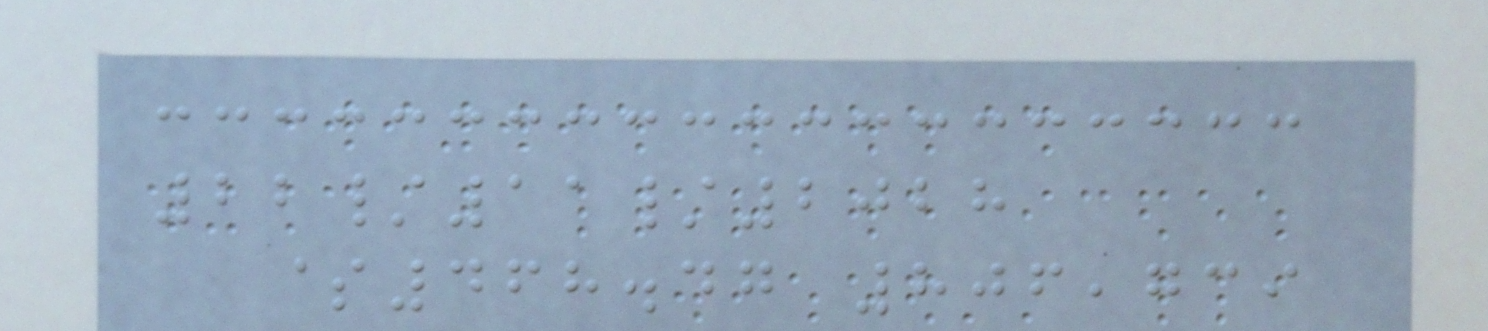22/11/2028
$468.47 806,739
